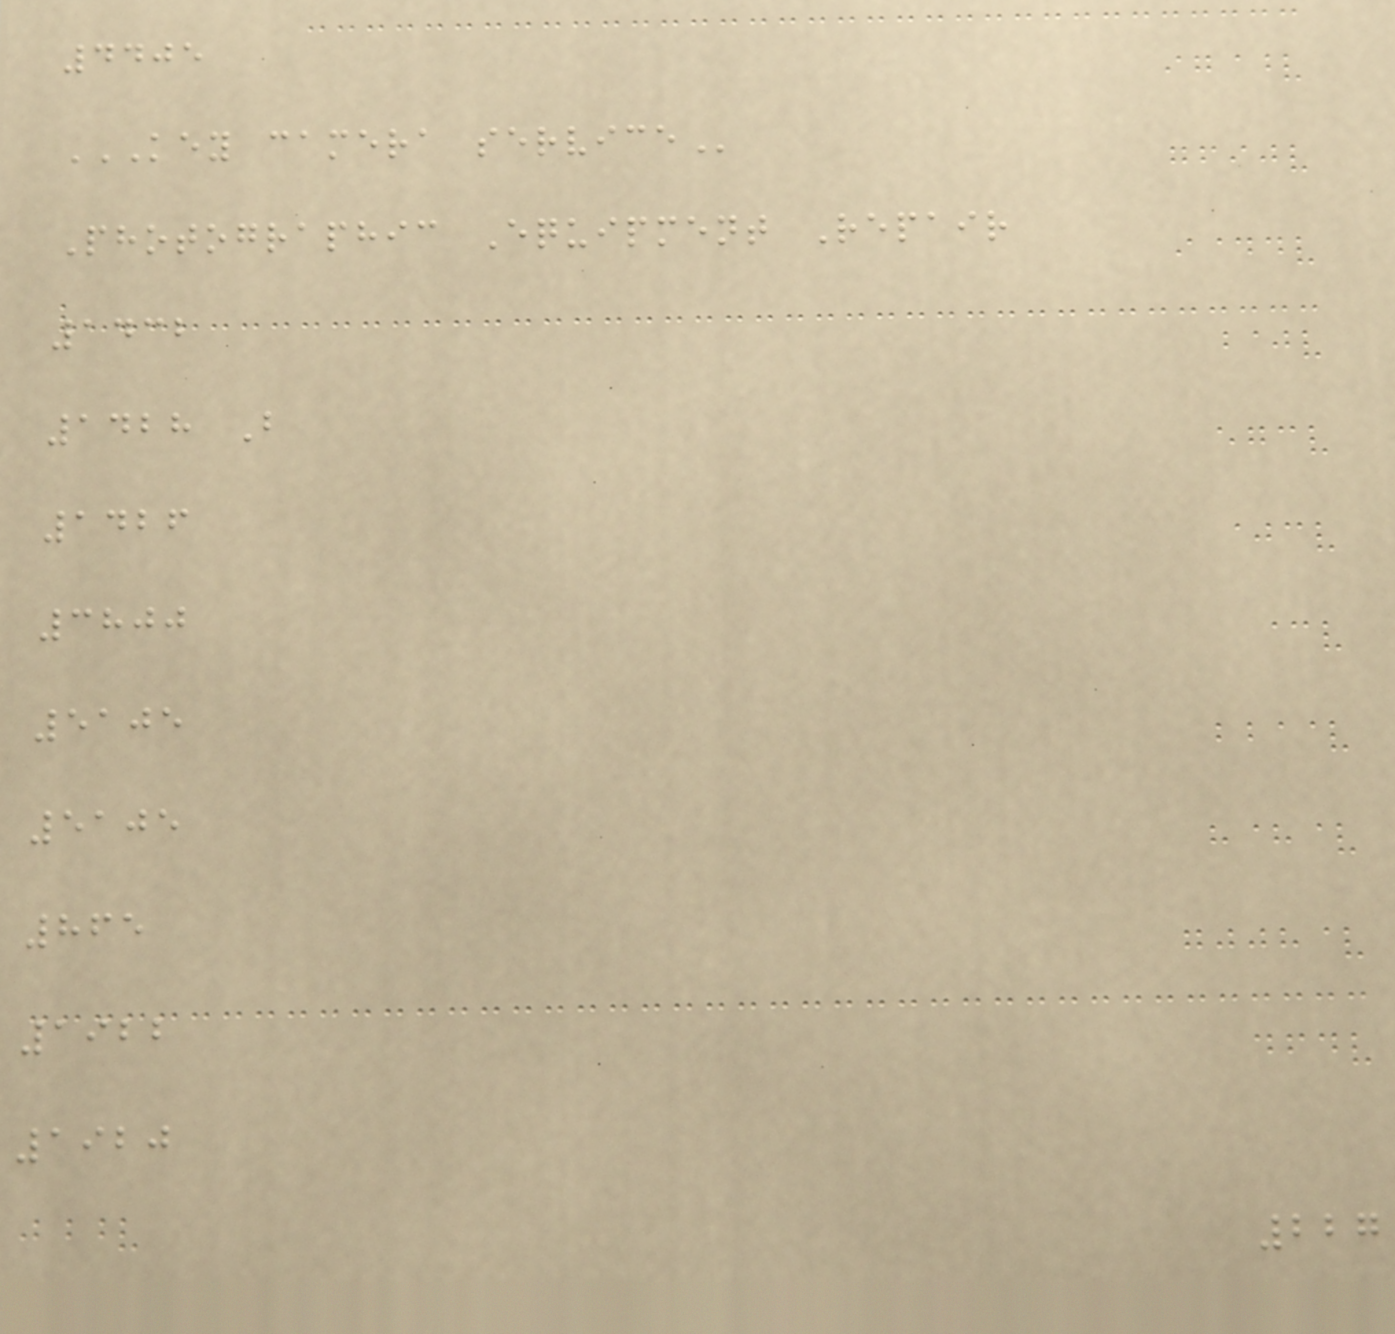4405
KEY CAMERA SERVICE
Photographic Equipment Repair
1432
1428 B
1426
3800
5105
5105
865
1922
1920
227
